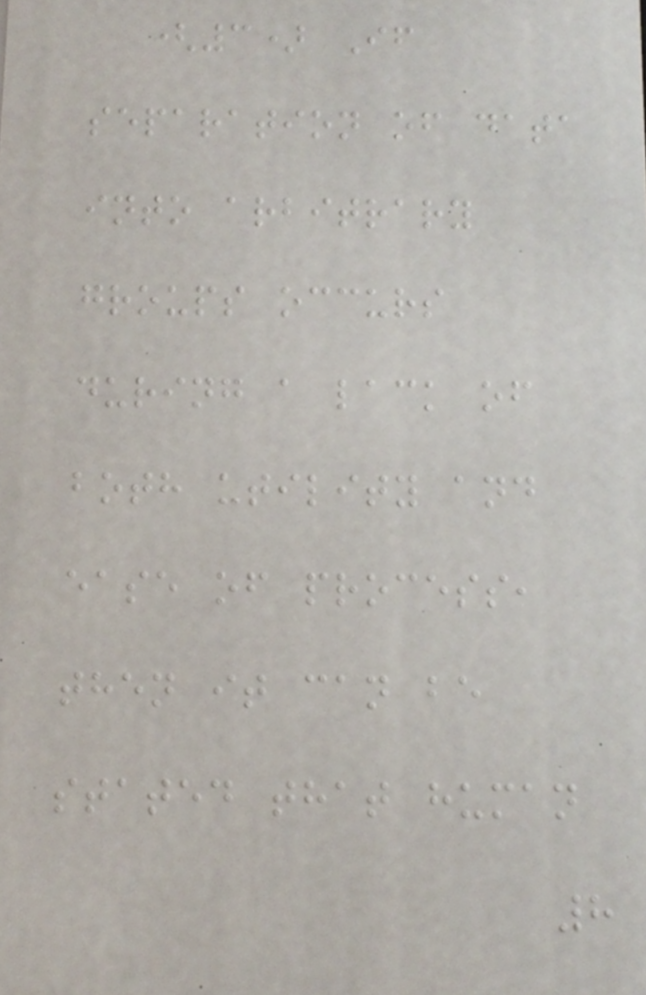(3) If
separation of data
into arbitrary
groups occurs
during a lack of
both utility and
ease of process,
then it can be
stated that human
8
